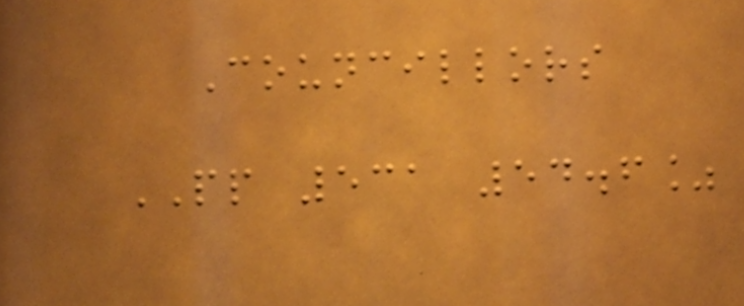Councillors
PP 531 54.6%
